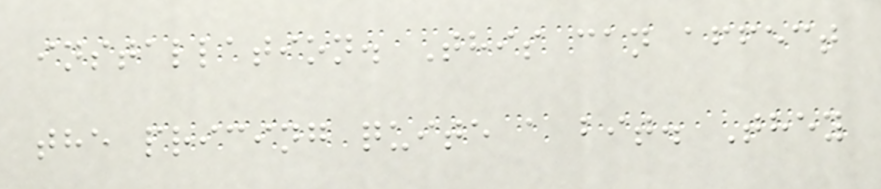installation. This can affect
the pricing quite a bit. They
